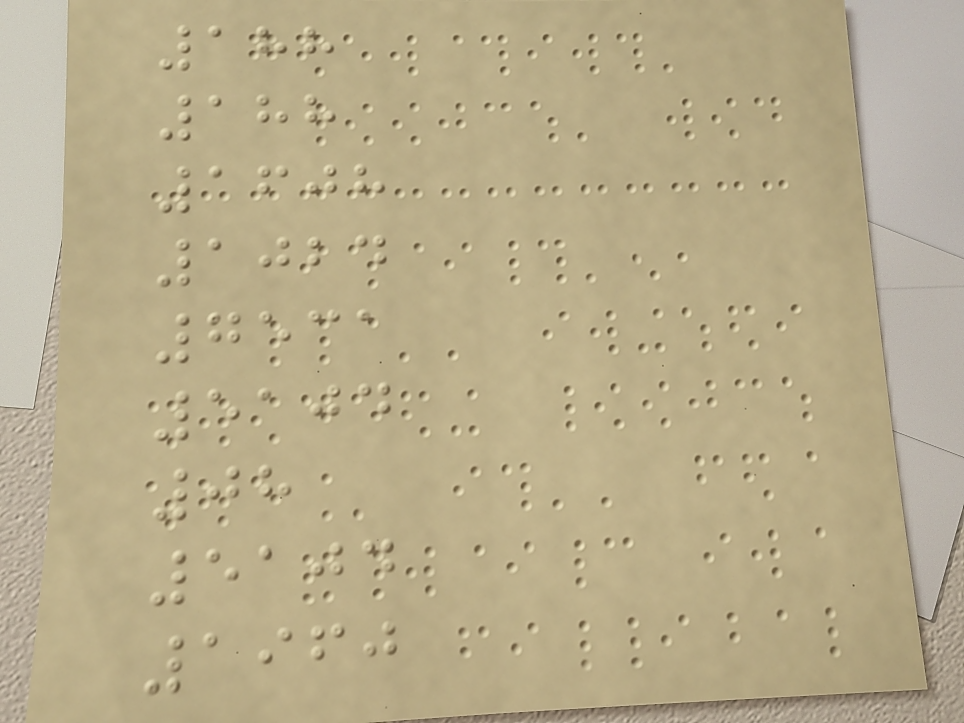188
188
1608
1024
7531
5104
08
5104
1960
